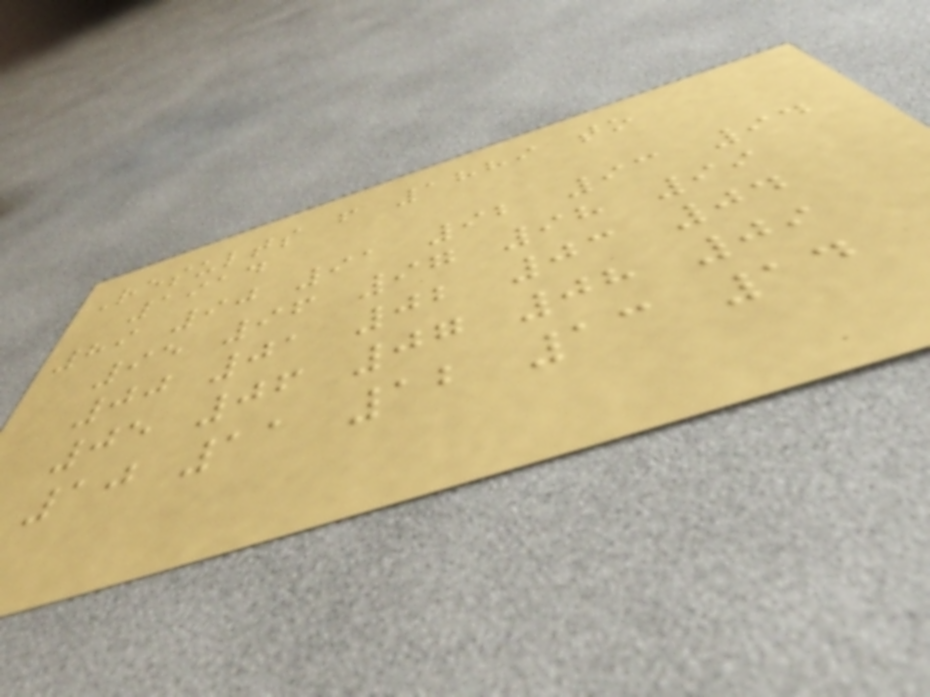Results from 1889 to
1914
89 90 91 92 93 94
95 96 97 98 99
00 01 02 03 04
05 06 07 08 09
10 11 12 13 14
